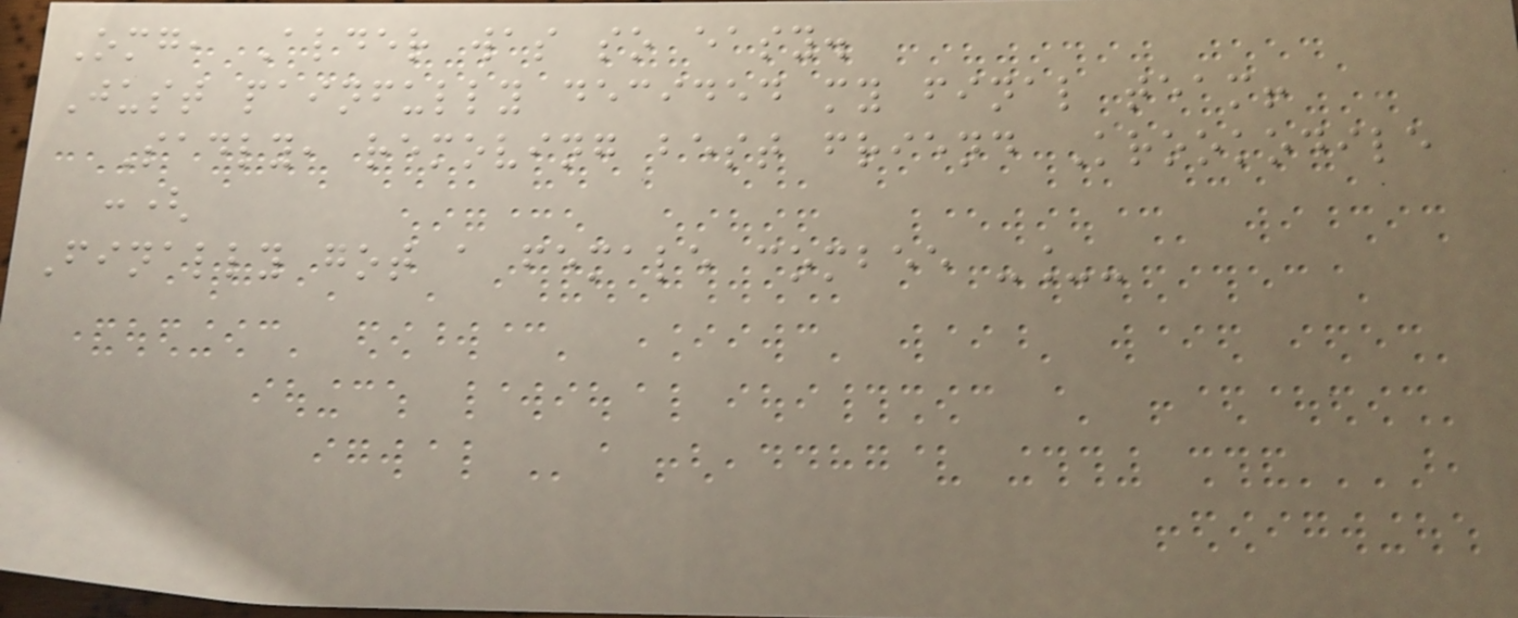Omg, Alder was so easy.
Just painfully decided my final team!
Sadly, removing best friend Krookodile
:(
Finally got a female combee -_-
